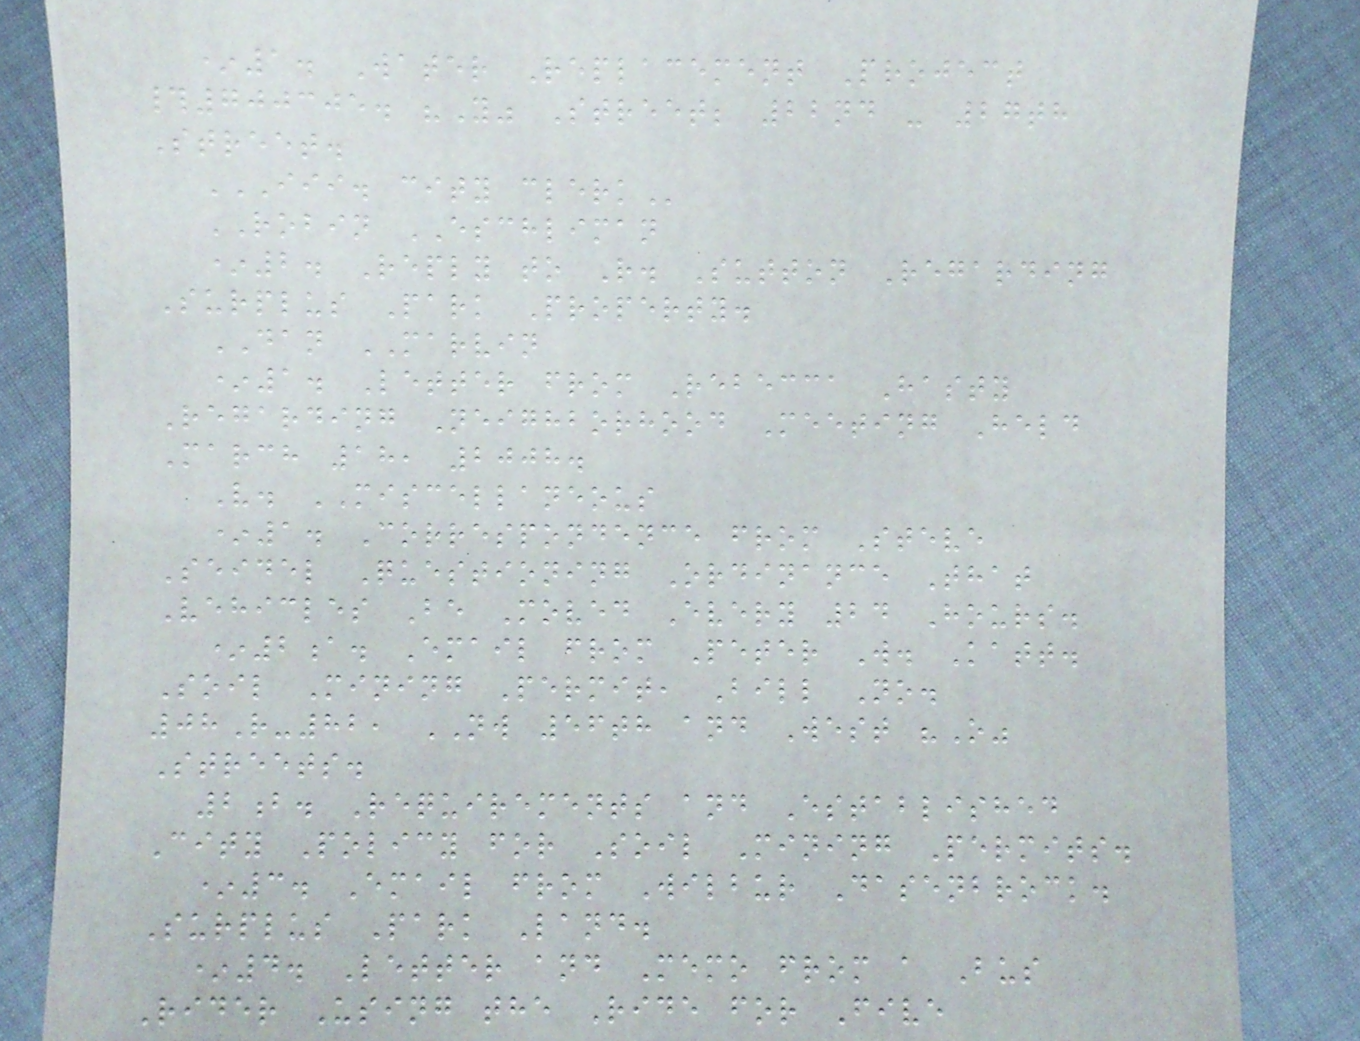*1. Water Replacement Project
#700305. "Y" Street; 22nd - 27th
Street.
III. CITY CLERK
ROBIN ESCHLIMAN
*2. Reply to R. Sutton Regarding
Surplus Park Property.
DAN MARVIN
*1. Letter from Rebecca Hasty
Regarding Neighborhood Meeting Held
March 18, 2008.
V. MISCELLANEOUS
*1. Correspondence from Steve
Seidel Questioning Ordinance That
Vehicles Be Moved Every 24 Hours.
*2a. Email from Peter W. Katt.
Soil Mining Permit, Bill No.
08R-82, NW 56th and West "O"
Streets.
2b. Requirements and Established
City Policy for Soil Mining Permits.
*3. Email from Wilbur Dasenbrock.
Surplus Park Land.
*4. Letter and Memo from a Bus
Rider Using the Ride for Five
